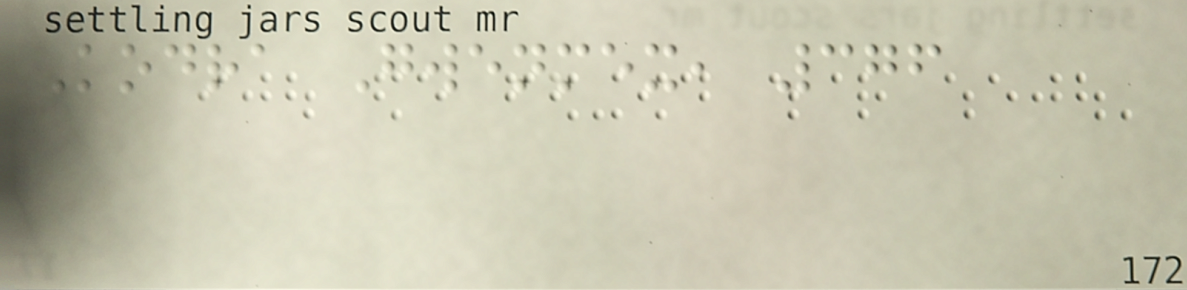Kodra Gwenmex, 376
